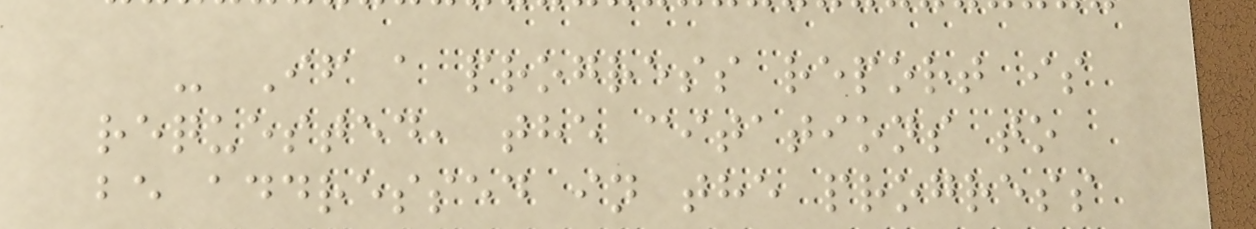- If a progress report is
requested, the citations to
be addressed in the progress
